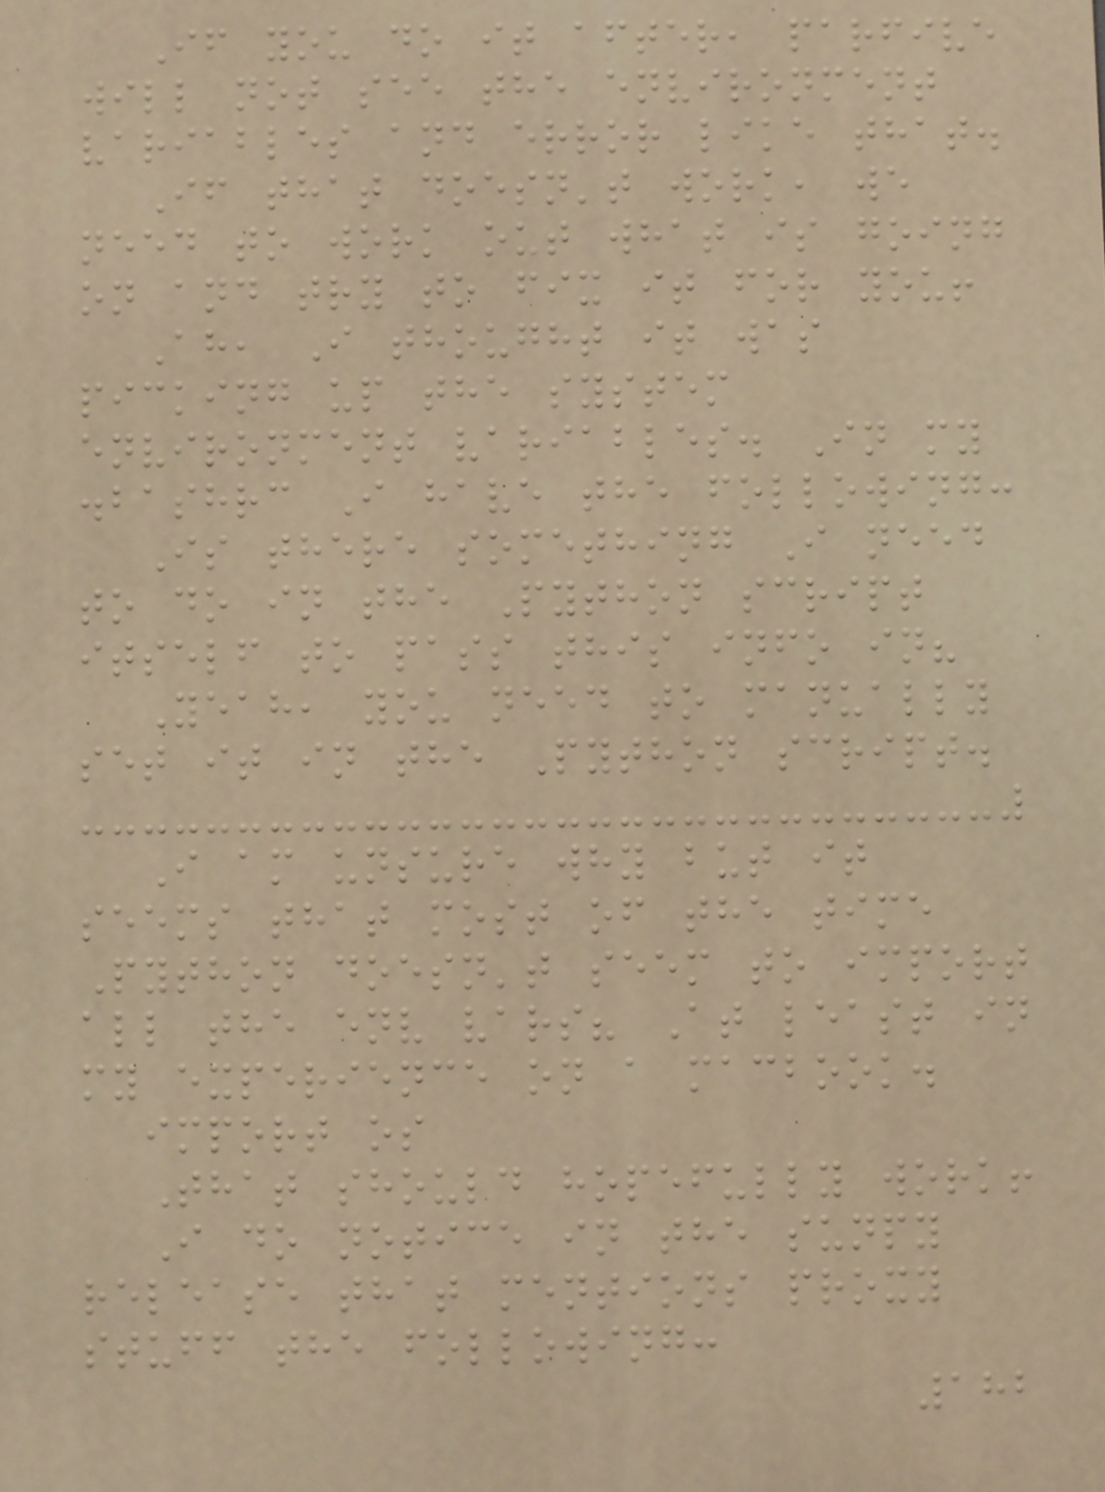If you do it after, parfive
will not see the environment
variables and error like that.
If that doesn't work, we
need to work out what is going
on and try to fix it for you!
Ah, I thought it was
picking up the system
environment variables. In my
.bashrc I have the following:
Is there something I need
to do in the Python script
itself to pass this info in?
Yeah, you need to manually
set it in the Python script.
I am unsure why but it
seems that most of the time
Python doesn't seem to import
all the env vars? At least in
my experience on a macbook.
import os
That should hopefully work!
I do notice in the sunpy
release that mentions proxy
stuff the following:
182
